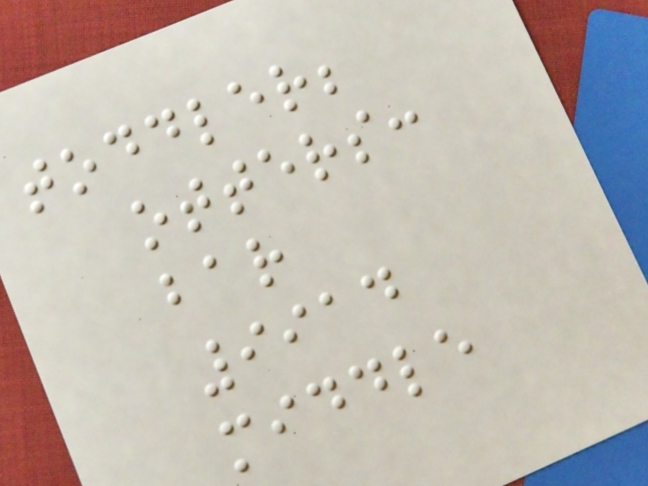toddler;
otters:
bar
9914
middle
